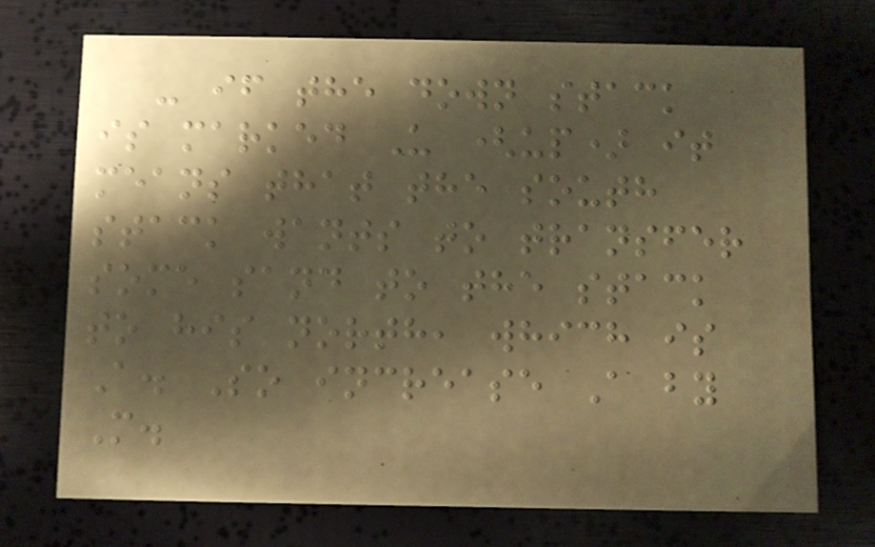- if the down stack
is marked U (up) it
means that the south
stack wants to transfer
some sand to the stack
to his north, which is
A. So increase A by
M.
